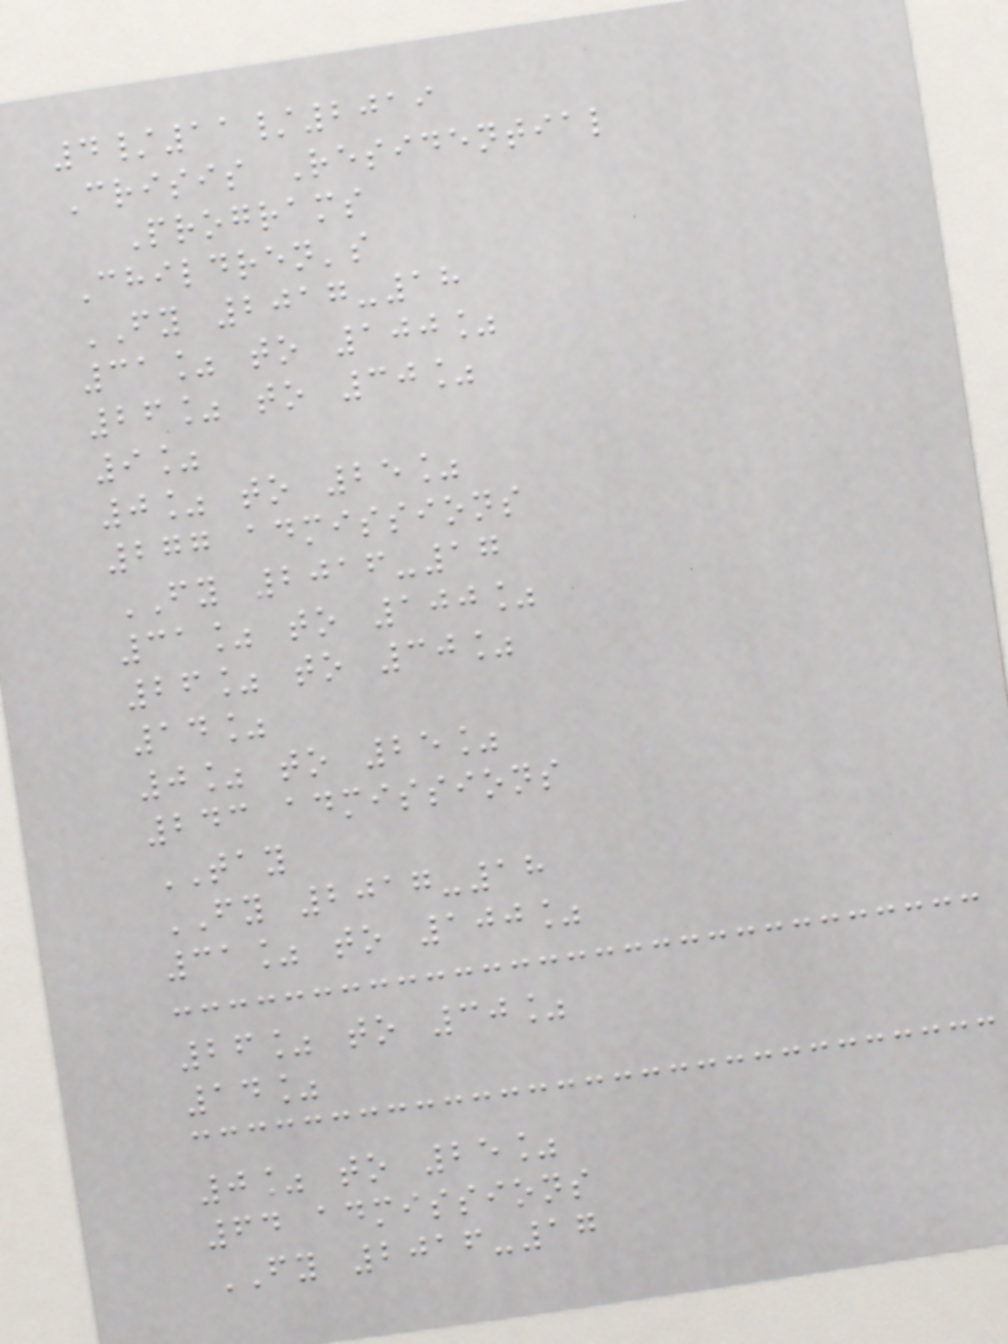4/11/2019
Crisis Residential
Programs
Children's
FY 2017-18
31% to 100%
26% to 30%
9%
0% to 25%
277 admissions
FY 2016-17
31% to 100%
26% to 30%
14%
0% to 25%
243 admissions
TAY
FY 2017-18
31% to 100%
26% to 30%
14%
0% to 25%
64 admissions
FY 2016-17
